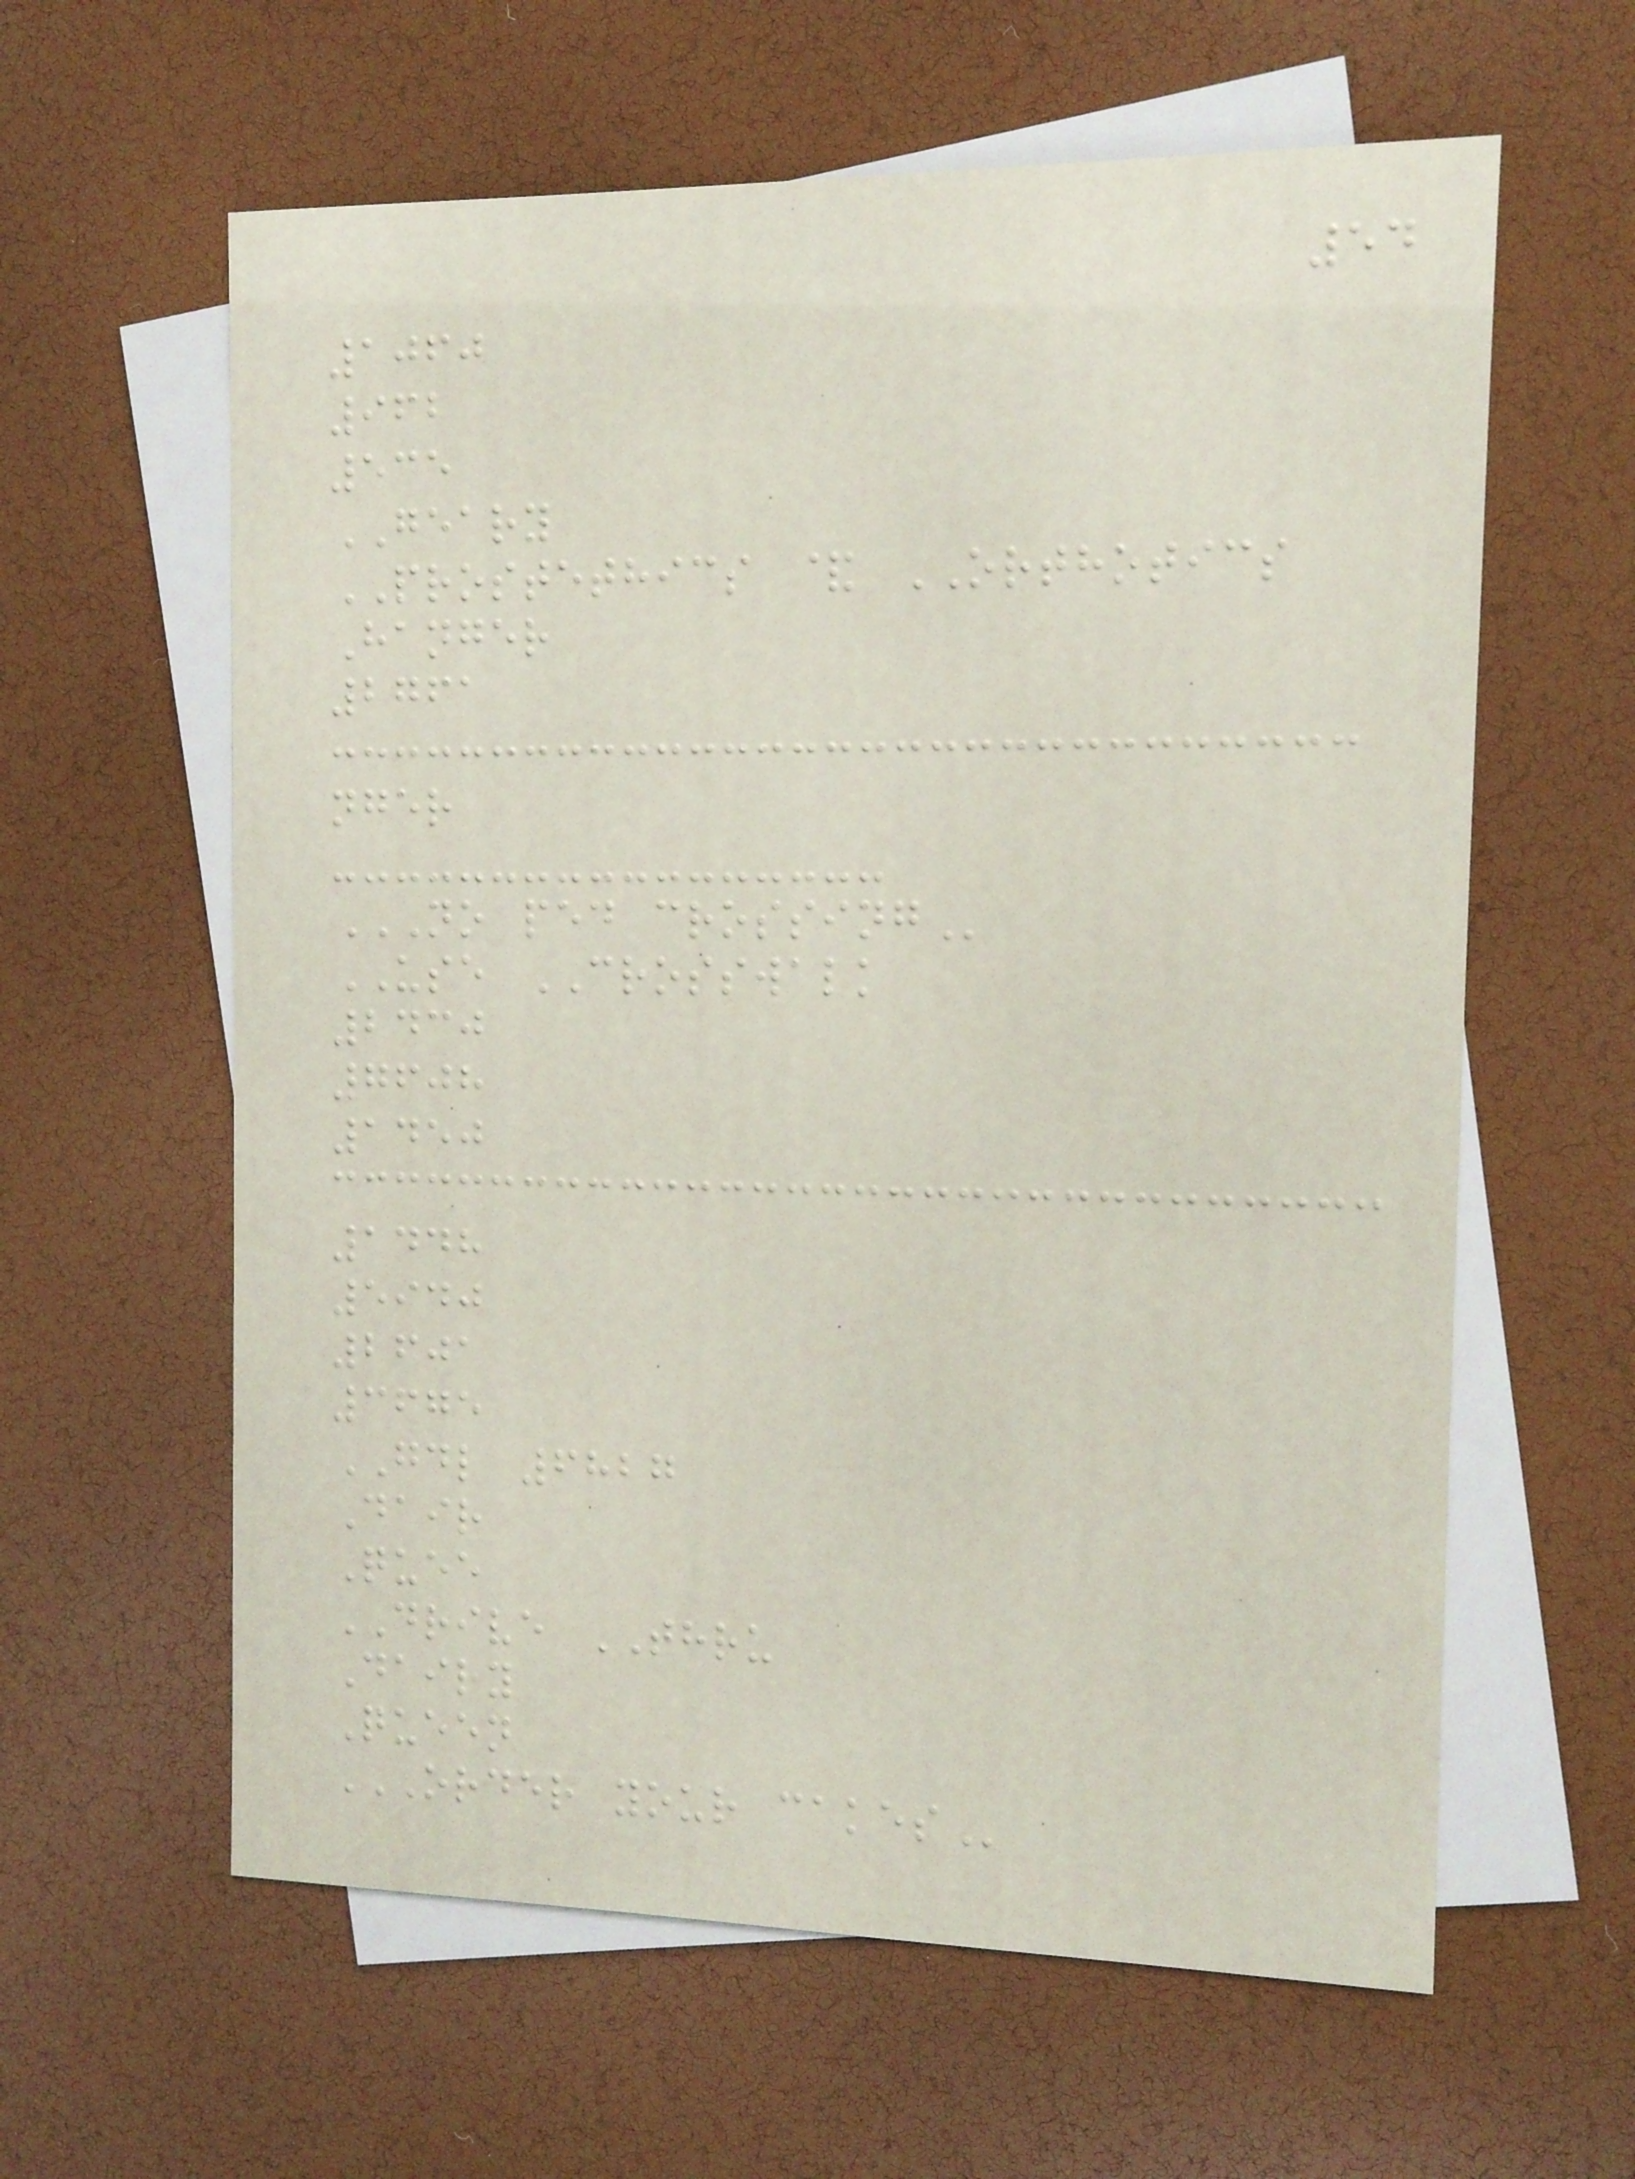54
1060
962
535
GEARY
PROSTETHICS & ORTHOTICS
Hanger
2761
nger
NO PED CROSSING
USE CROSSWALK
2430
7608
1450
1448
5940
2601
3675
GDL 6827
Dair
Quee
DRIVE THRU
Dairy
Queen
ORDER YOUR CAKES
